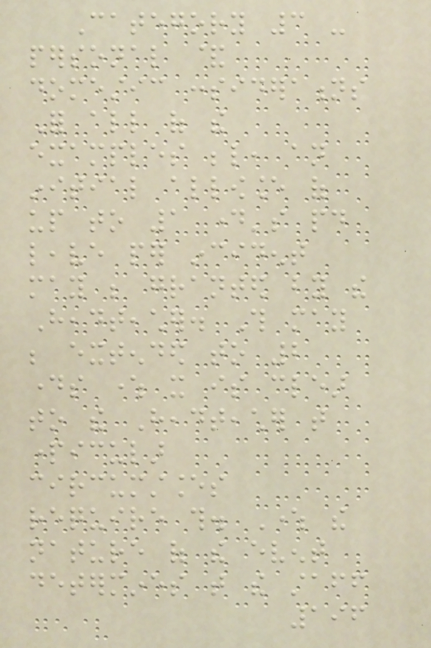Category 3 -
personal &
domestic considerations
For all of the
examples below, an
initial allowance of
up to 1 day's paid
leave per incident
may be granted by the
Headteacher. This may
be extended to 2
days where it is clear
to the Headteacher that
particular
circumstances
require this. Where the
nature of the event
determines that the staff
196
